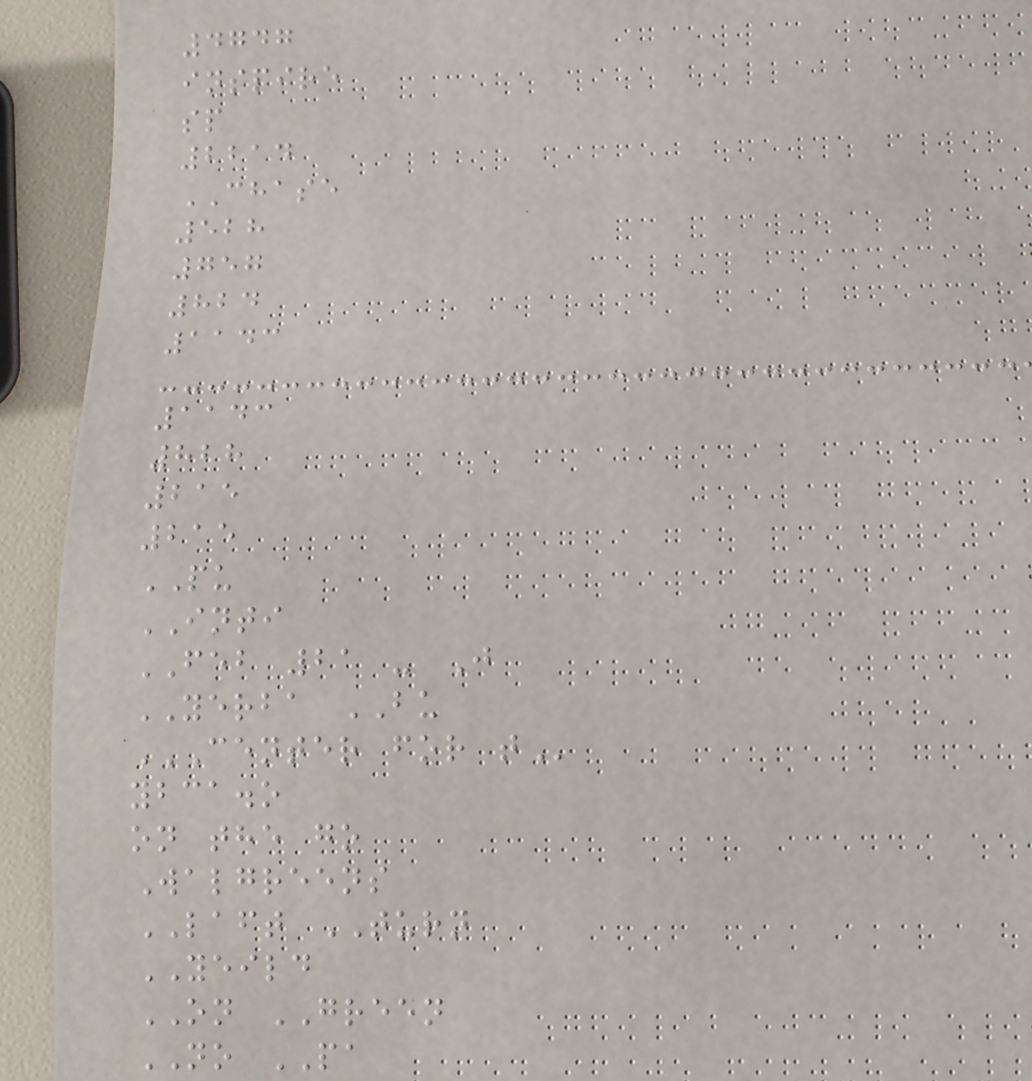4747
inspire
sp
2214
CHASE
528
757
824
1143
1143
828
215
215
PU
INTI
FEB 21 - J
YERBA BU
CENTER FOR T
ybca.o
on the go
Walgreens
LAFT TURN
YEILD
ON GREEN
NO PA
